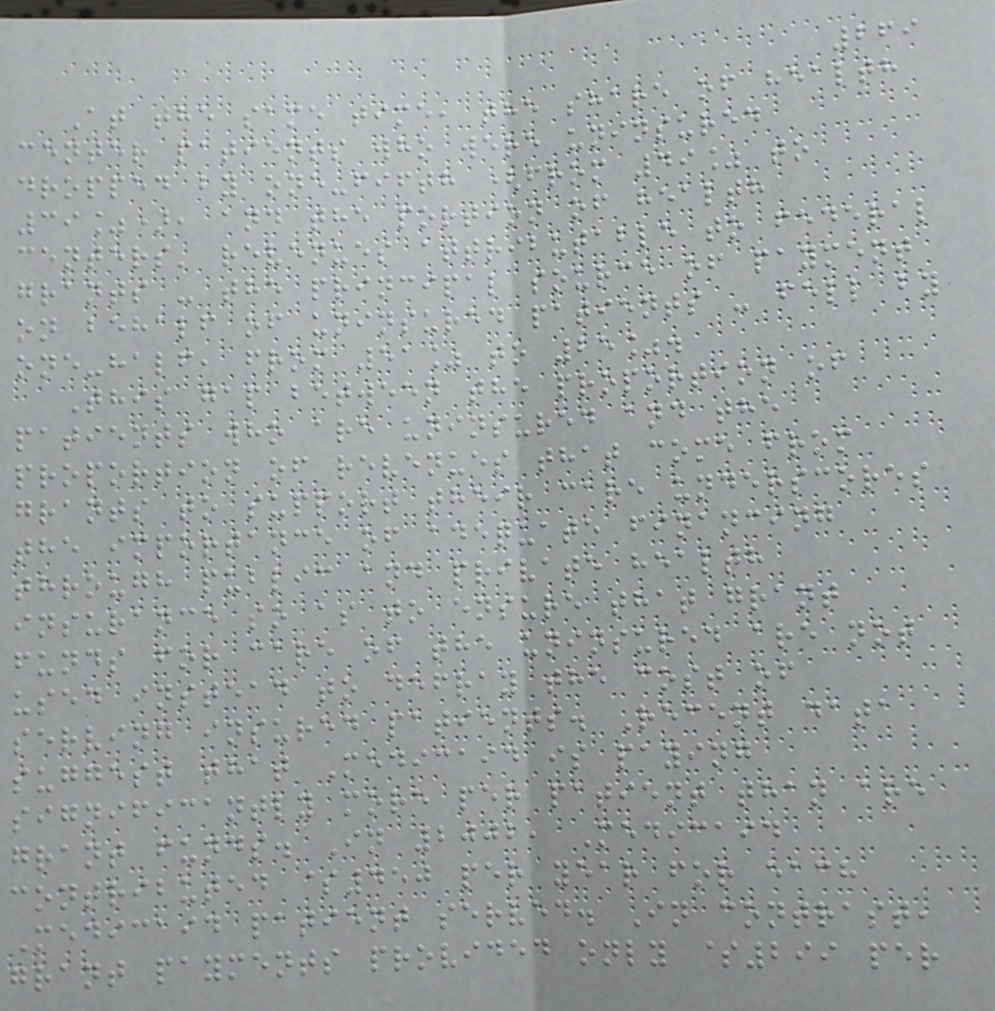269
At the same time, the share of health
center patients who were uninsured
dropped by one-fifth (from 49% to
39%), and the portion of health
centers' revenues attributable to federal
grants - the principal source of payment
on behalf of uninsured patients - fell by
one-half, from 51% to 25%.
This gap between the proportion of
patients who are uninsured and the
proportion of revenues that come from
grants to support their care underscores
the importance of adequate financing
through public and private health
insurance so as to ensure that grant
funds for care of the uninsured are not
used instead to defray the cost of
serving insured patients. Recent data
suggest that Medicaid is paying
significantly more per patient than are
grant funds. In 2002, Medicaid
contributed $450 per year for each
Medicaid patient served. In contrast,
grant payments provided only $299 per
